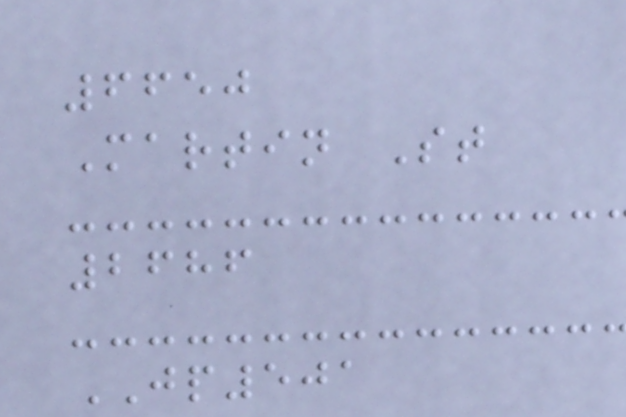6650
Martin St
2686
JP501
